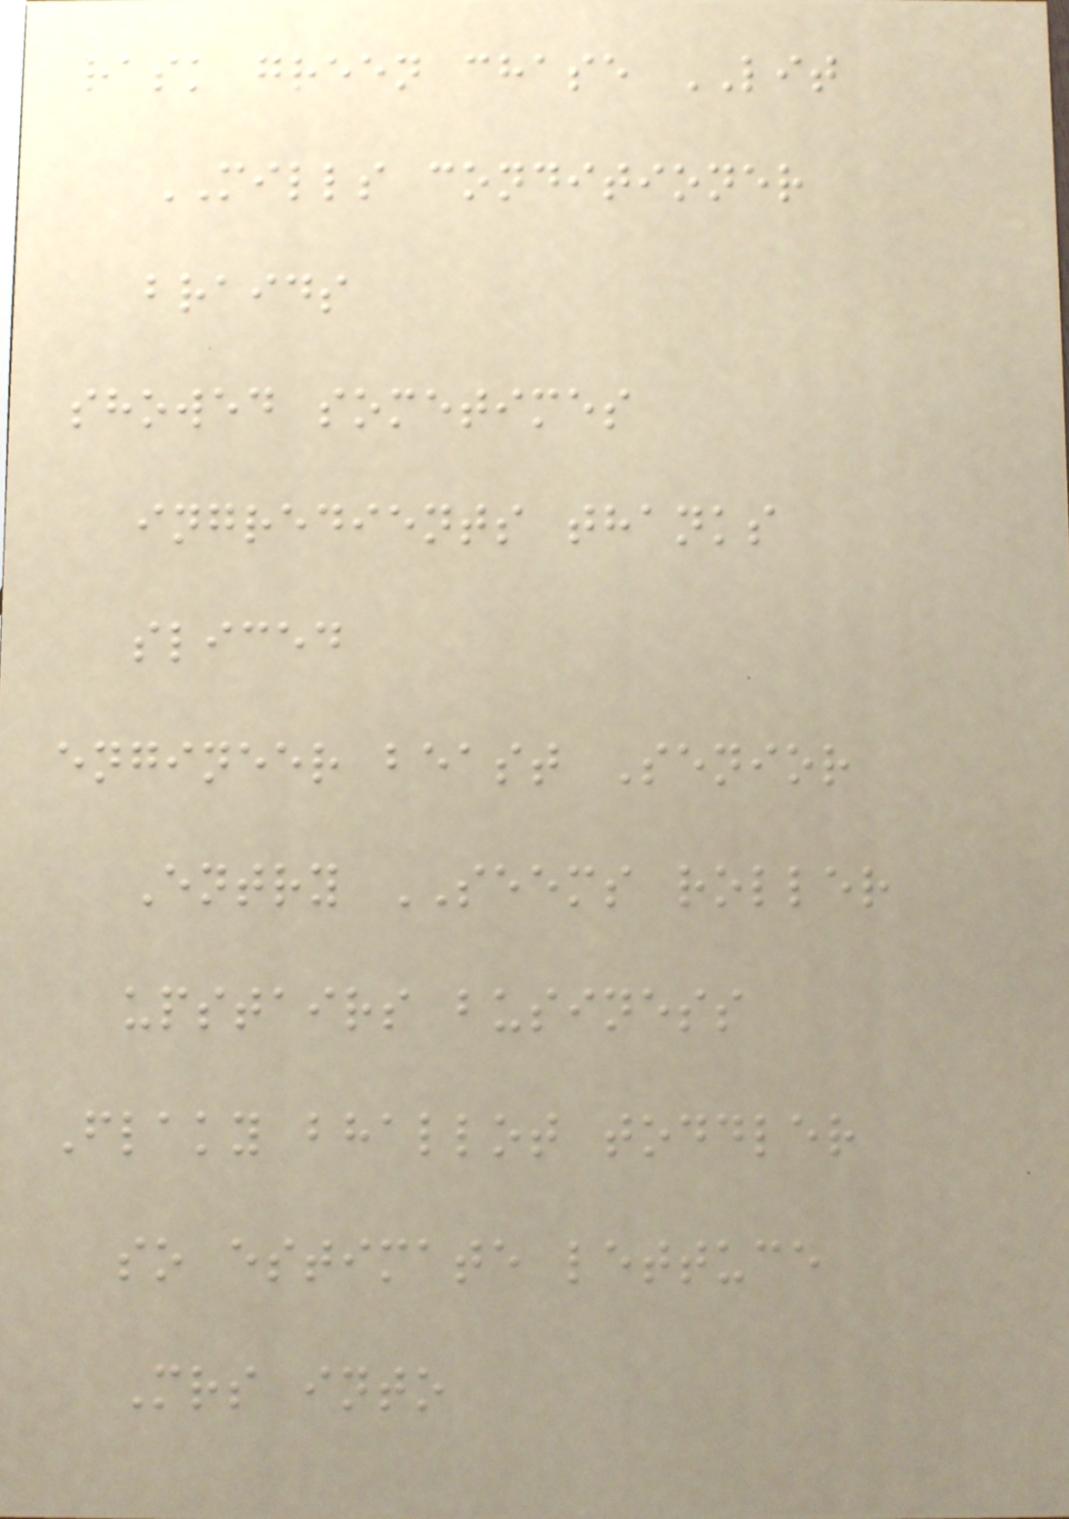rask green chase LIT
MILLS conditioner
braids
showed sometimes
ingredients thanks
sliced
engineer beast Senior
Entry SEEMS roller
upstairs business
Flaky bhallot toddler
so estimate lettuce
Mrs into
